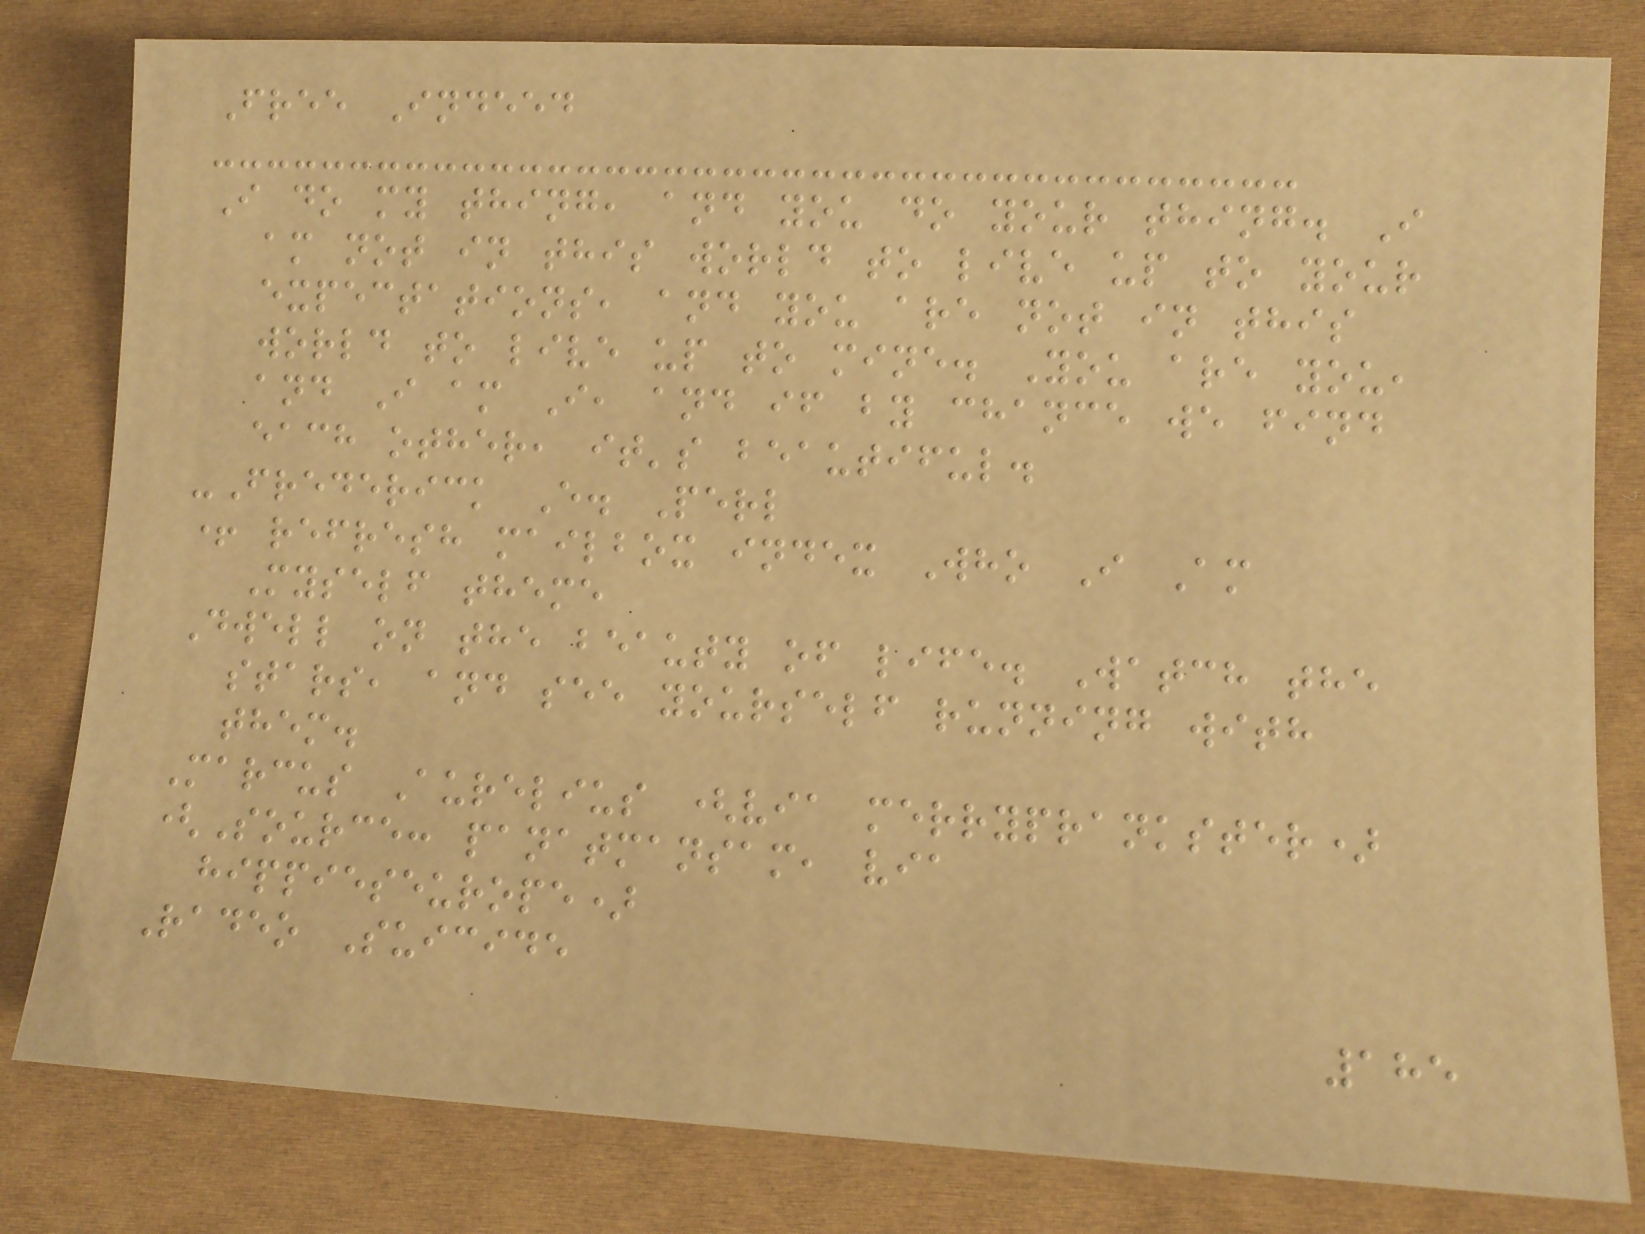Free Indeed
I do my thing, and you do your thing. I
am not in this world to live up to your
expectations, and you are not in this
world to live up to mine. You are you,
and I am I, and if by chance we find
each other, it's beautiful.
-Frederick E. Perl
+ refresh mailbox index Who I Am
Myself theme
Dwell on the beauty of life. Watch the
stars, and see yourself running with
them.
Marcus Aurelius (via merryprankster)
(Source: panatmansam, via
hippieseurope)
Radeo Suicide
185
